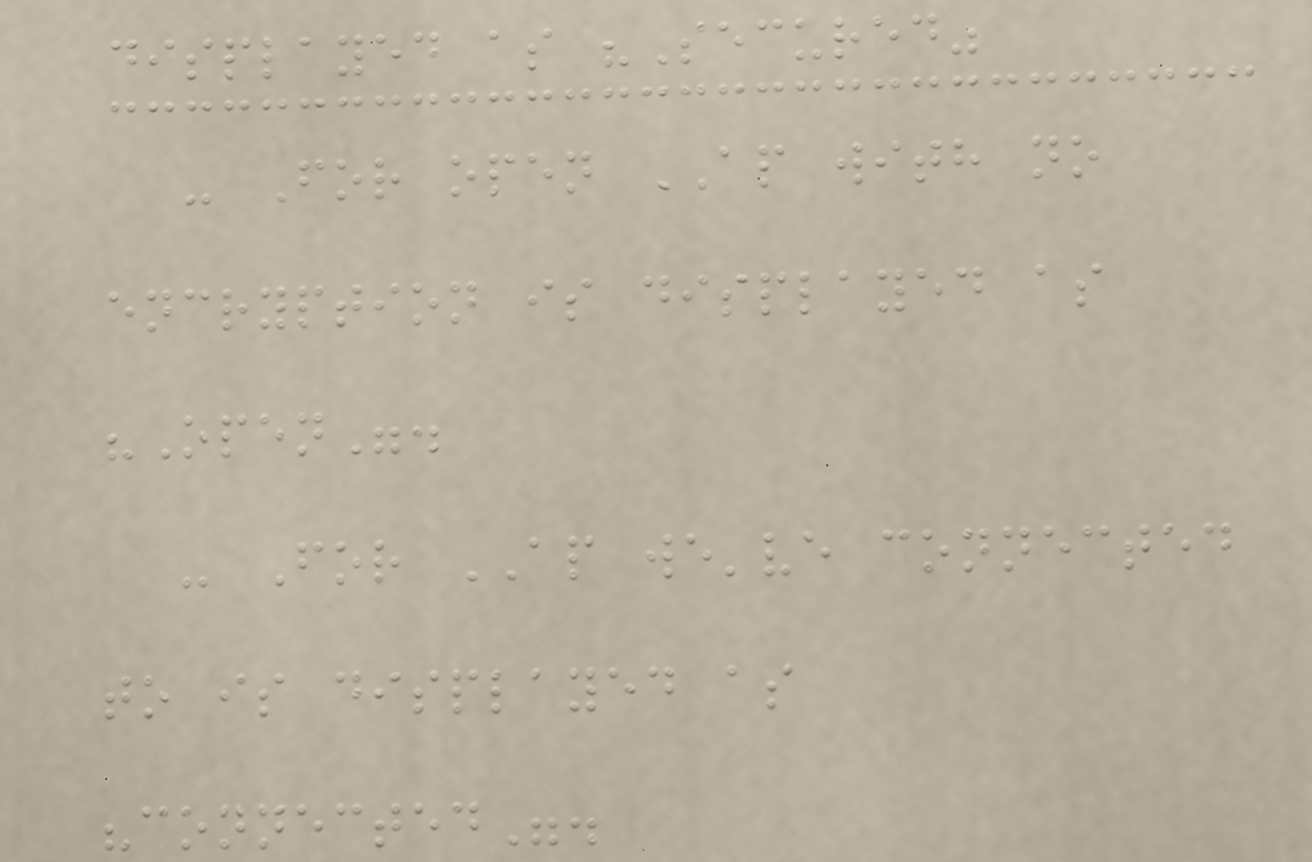displayed as "Secured"
- For open AP with no
encryption is displayed as
"Open".
- For AP we've connected
to is displayed as
"connected".
